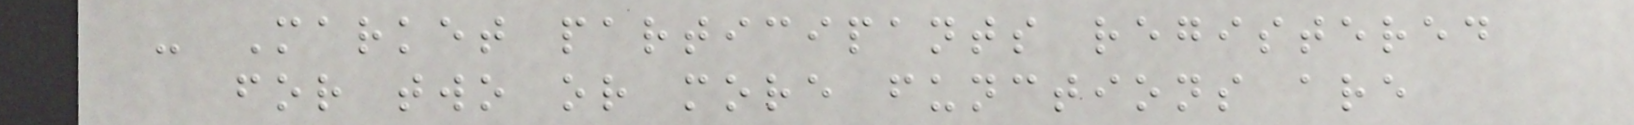- Market participants registered
for two or more functions are
